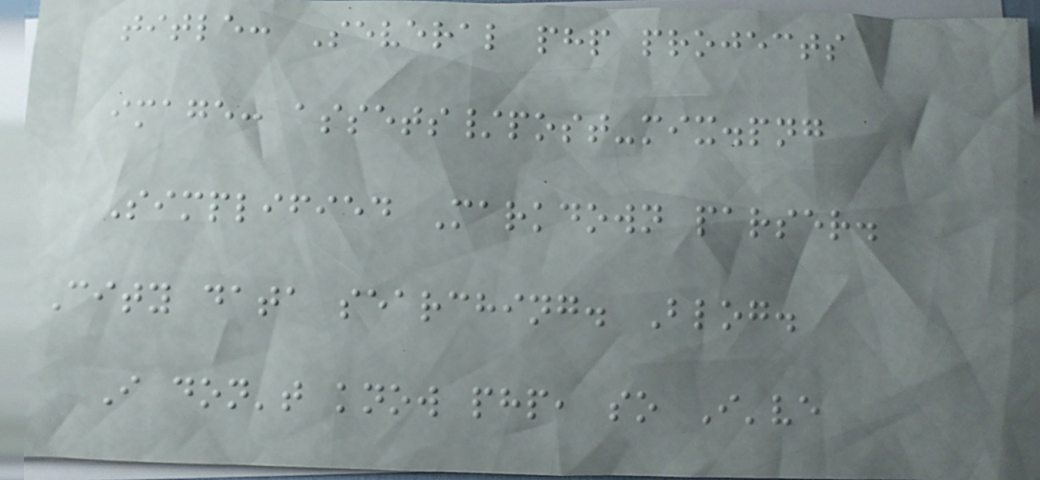title: Several php projects
image: assets/post-mix.png
Simplified Markdown parser.
City data searching. Blog.
I don't know php, so I've
